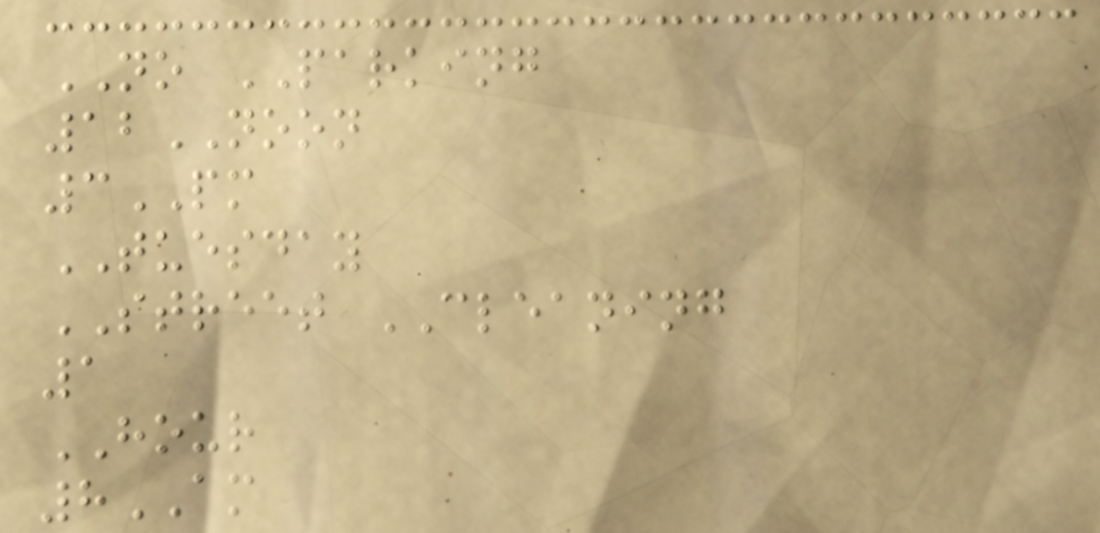NO PARKING
12NOON
3PM
TUESDAY
STREET CLEANING
1
HOUR
8AM
